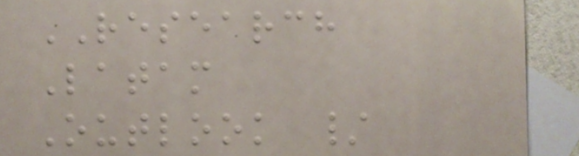RESEARCH
Latam
Outlook /
